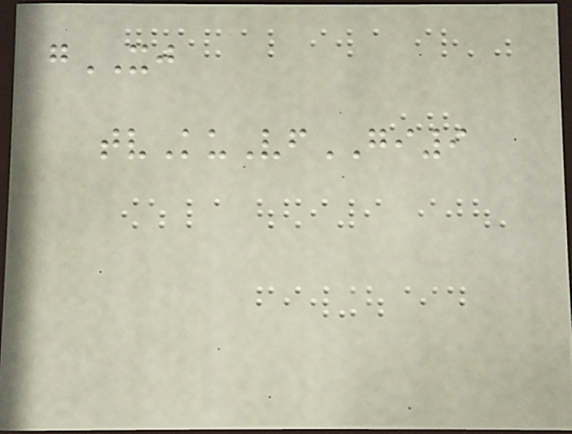gXJ
tvKuVfGI9
